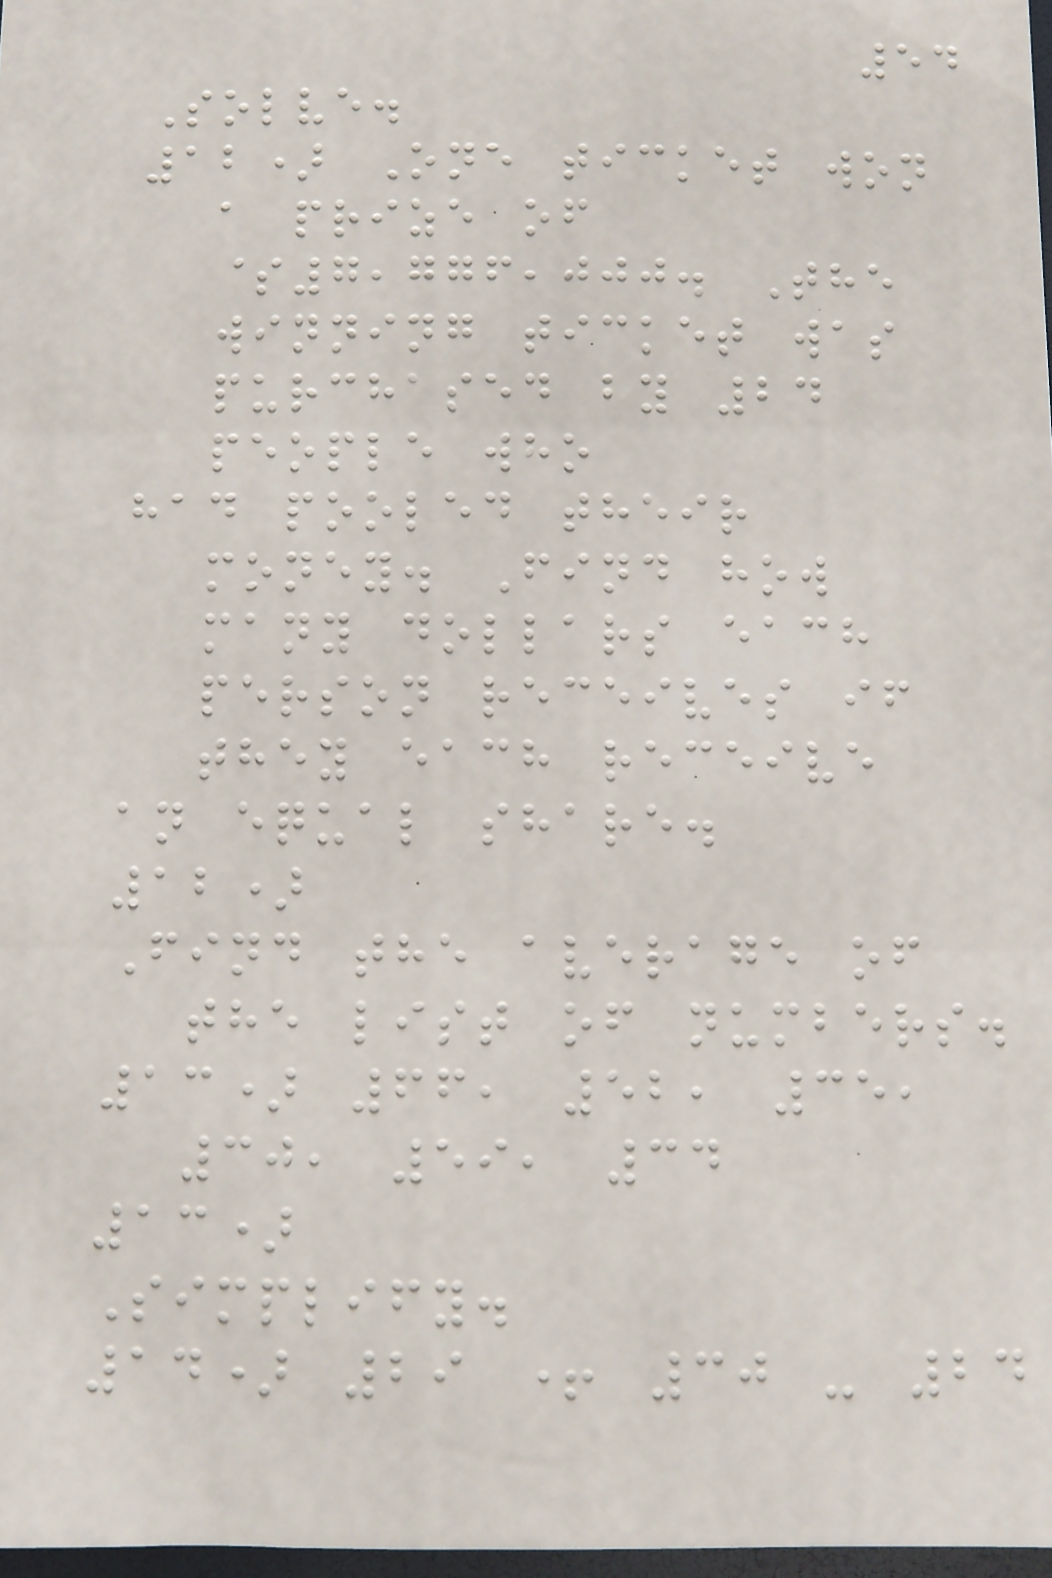54
Solve.
12) One ticket won
a prize of
$7,776,000. The
winning ticket was
purchased by 24
people who
had pooled their
money. Find how
many dollars each
person receives if
they each receive
an equal share.
12)
Find the average of
the list of numbers.
13) 66, 52, 35,
30, 59, 34
13)
Simplify.
14) 29 + 30 - 24
